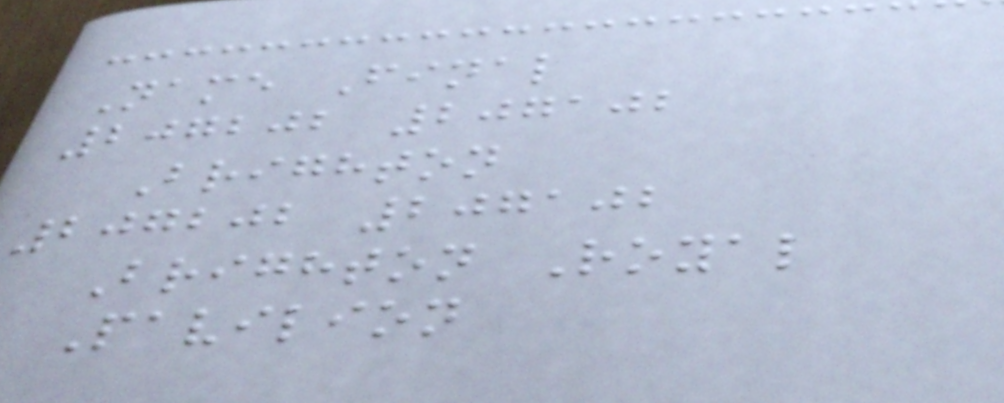Name Final
207202 207102
Brighton
207202 207102
Brighton Royal
Pavilion
